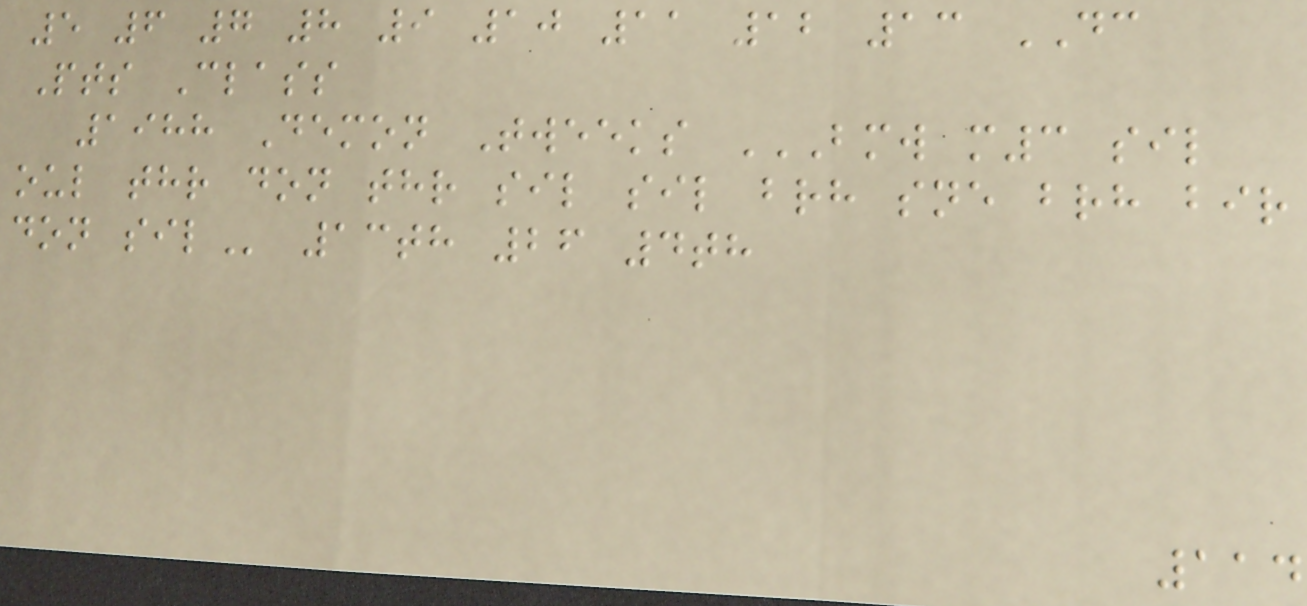5 6 7 8 9 10 11 12 13 DC
Pts Class
1988 Demon Tweeks BMW M3 SIL
OUL THR DON THR SIL SIL BRH SNE BRH BIR
DON SIL 13th 26 4th
114
